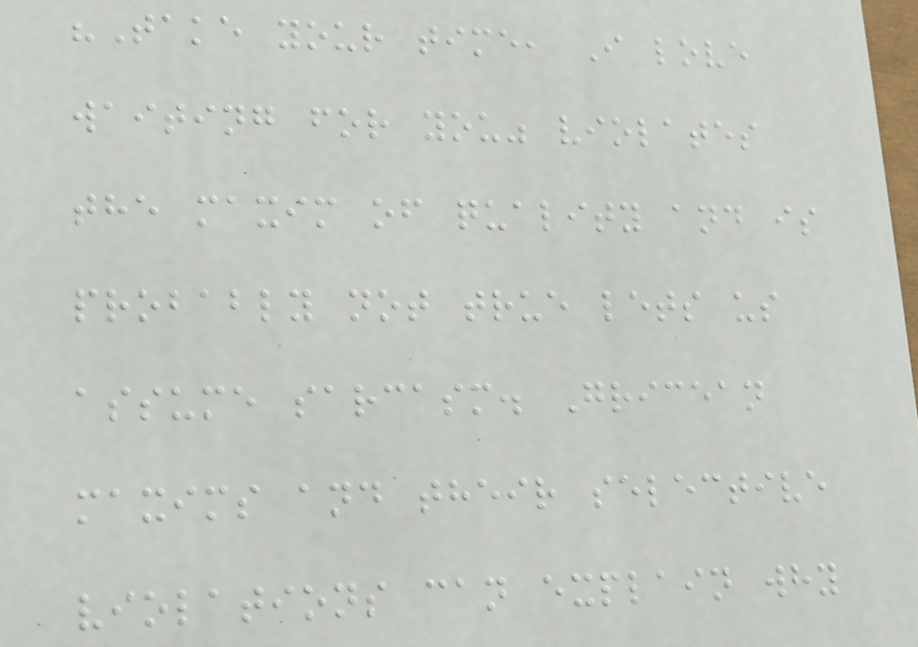"Take your time, I love
waiting for you" violates
the maxim of quality and is
probably not true lets us
assume sarcasm. Gricean
maxims and their selective
violations can explain why
